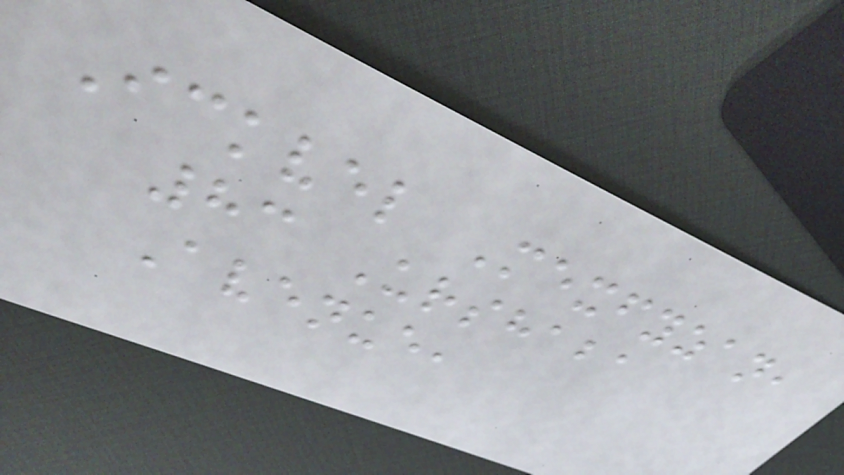Ickvel Mexfyzan,
83 Urshaba
Avenue,
